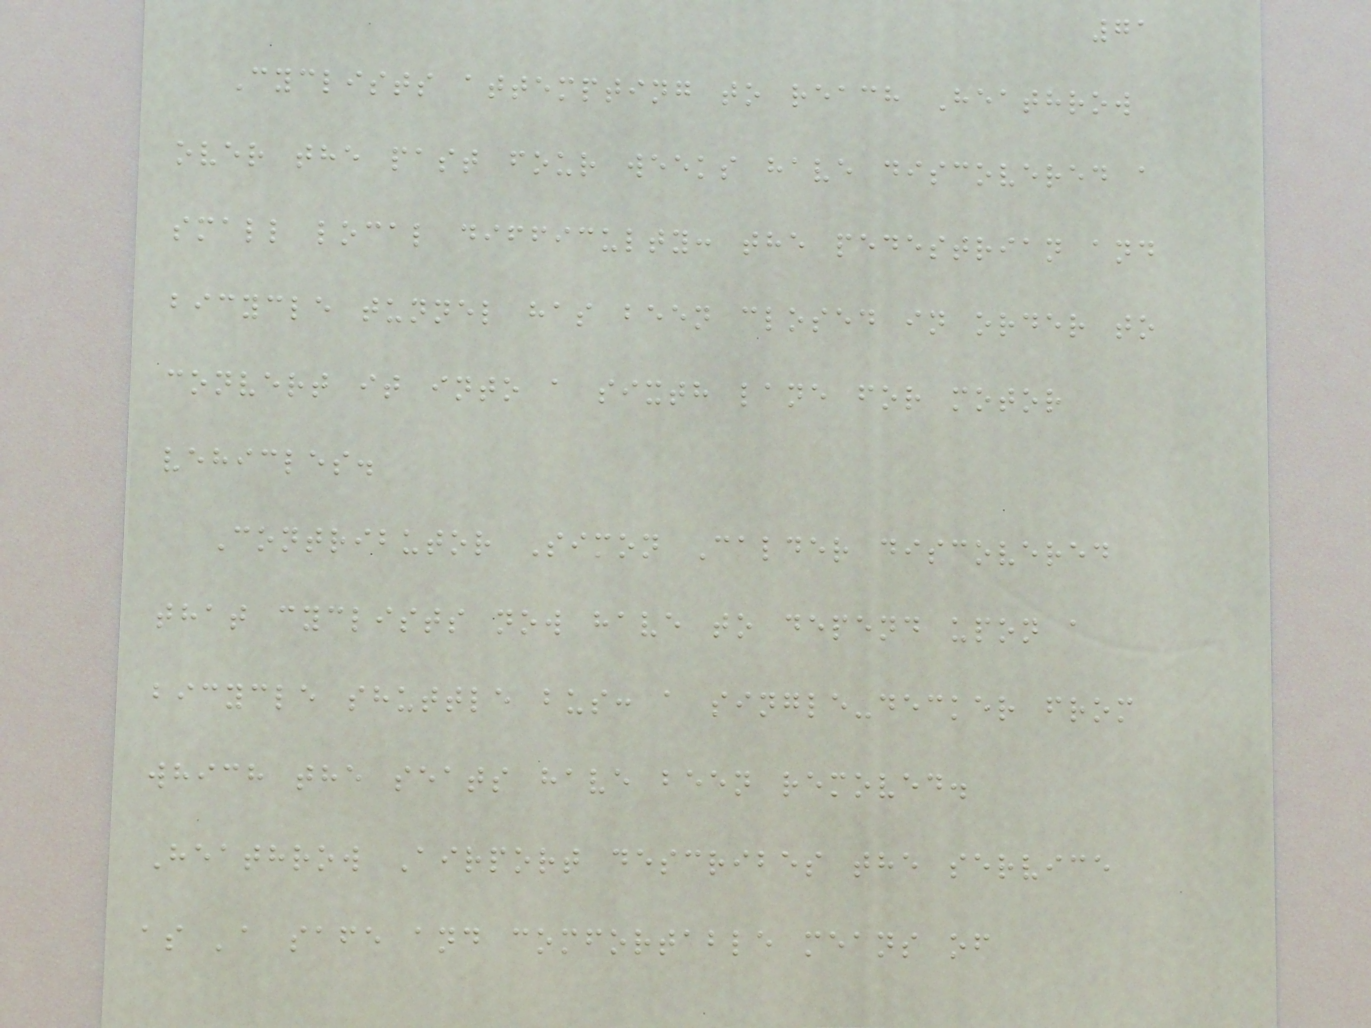71
Cyclists attempting to reach Heathrow
over the past four weeks have discovered a
small local difficulty: the pedestrian and
bicycle tunnel has been closed in order to
convert it into a sixth lane for motor
vehicles.
Contributor Simon Calder discovered
that cyclists now have to depend upon a
bicycle shuttle bus: a single-decker from
which the seats have been removed.
Heathrow Airport describes the service
as 'a safe and comfortable means of
